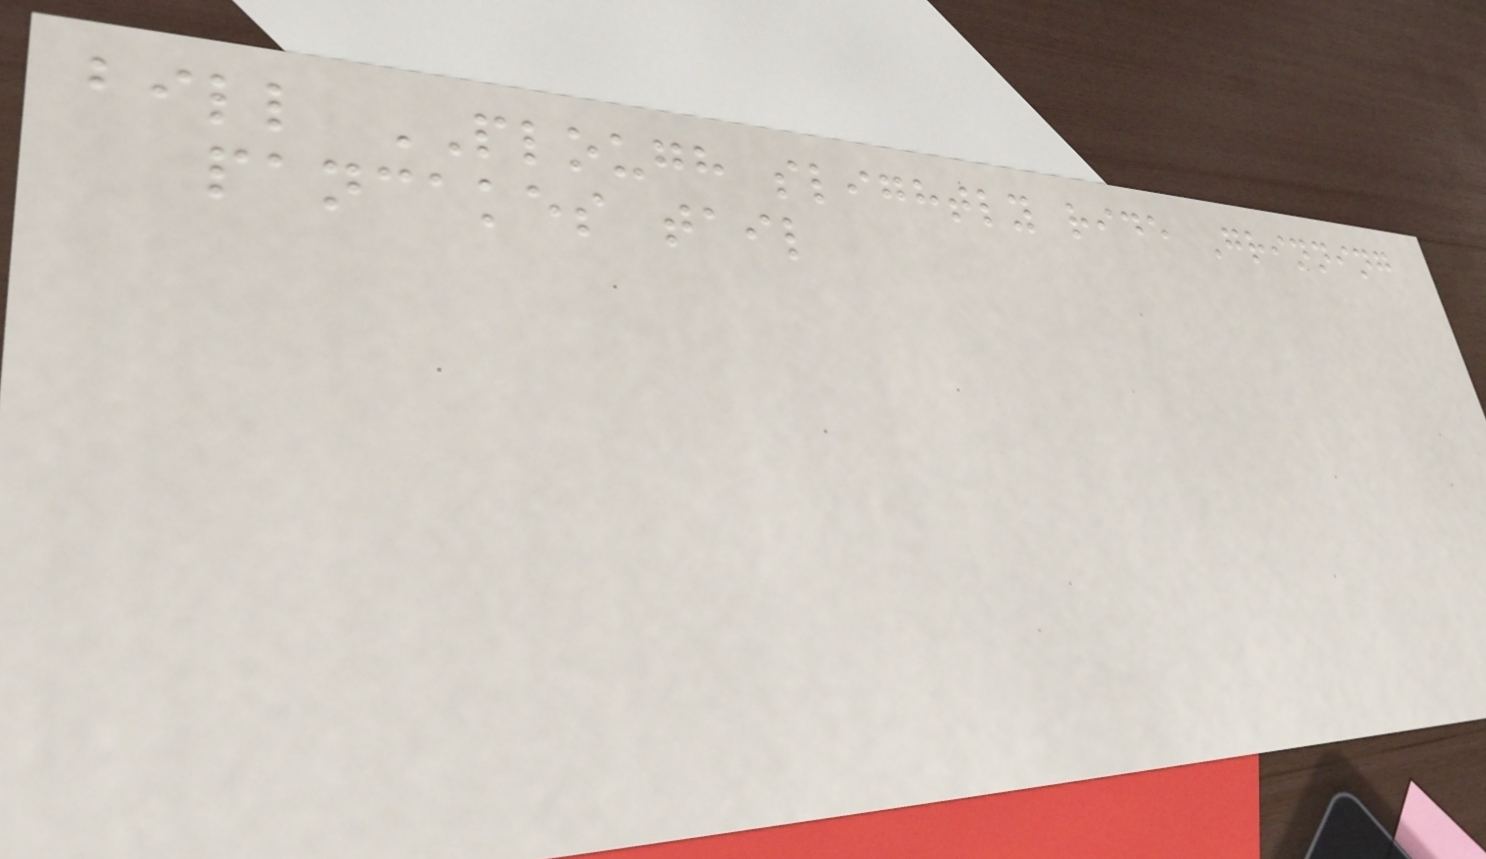bill PLOUGH slightly ride Grinning
pancakes tail
